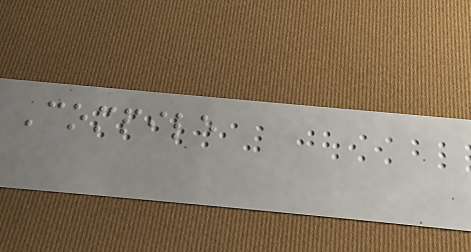Compile
